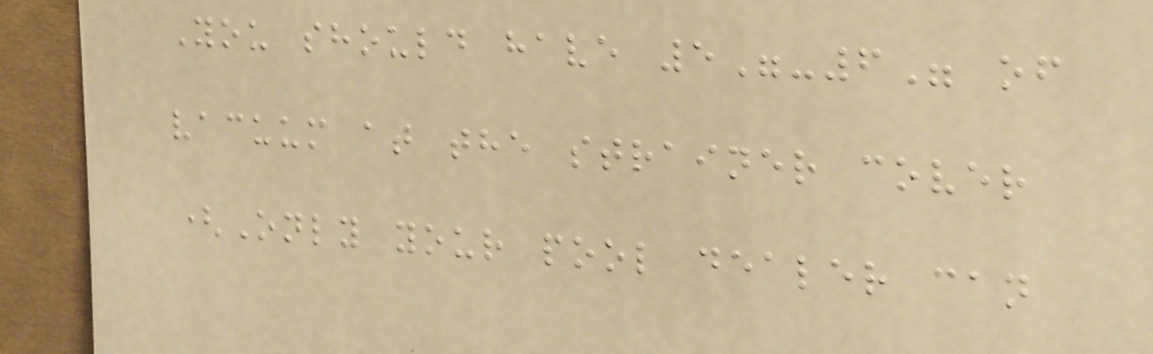You should have 5"-6" of
vacuum at the strainer cover
(Only your pool dealer can
